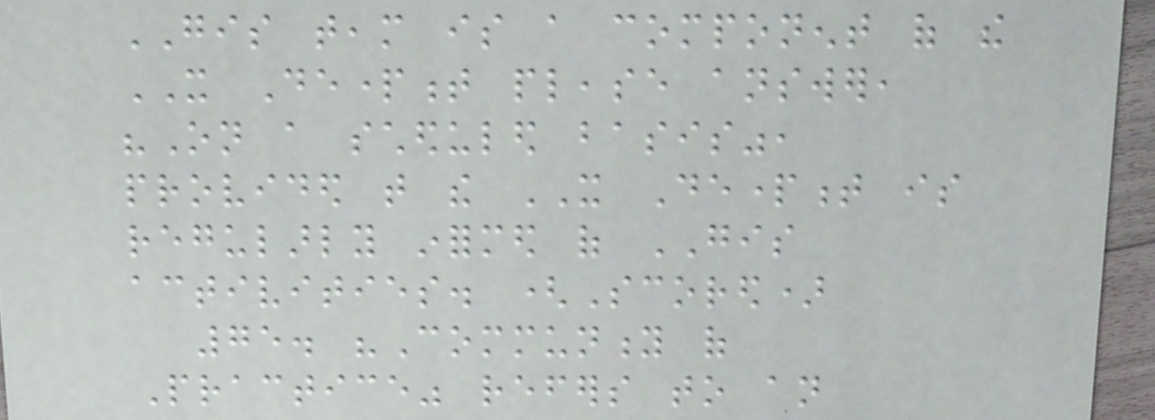GIS team is a component of the
IT Department please answer,
"On a scheduled basis",
provided that the IT Department is
regularly informed of GIS
activities. (Scored)
75. "Community of
Practice" refers to an
